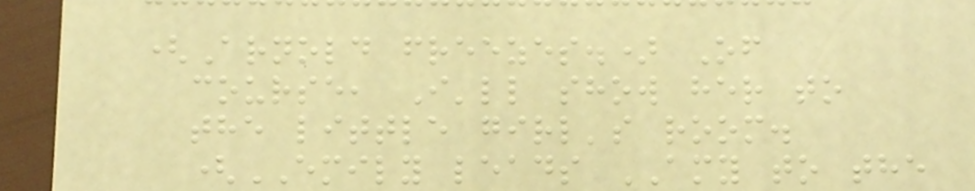(Arnold freezes.) Of
course, I'll show her to
the little girl's room.
(EMILY leads AMY to the
